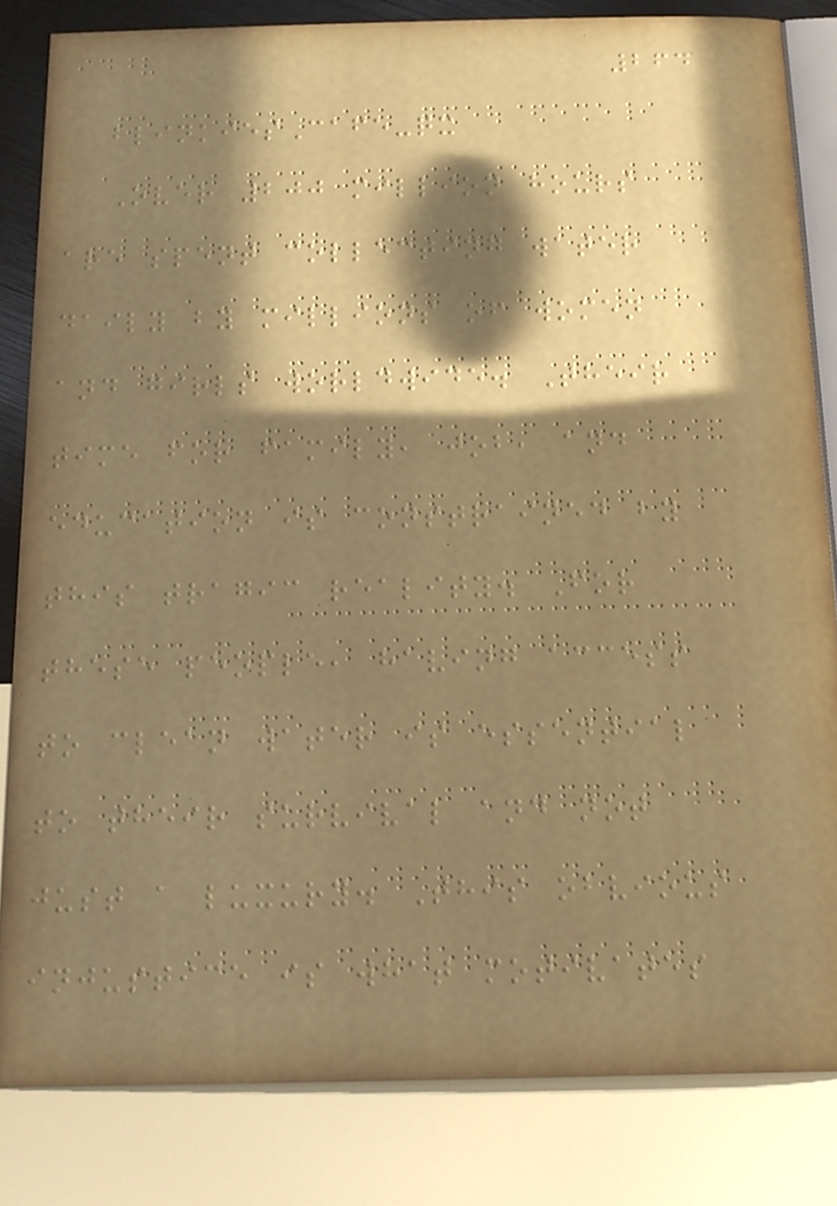264
blinkiesCafe-qx
Over 200 million hours
are spent collecting water
daily by millions of women
and girls worldwide. Their
time for family, job, and
education is constrained by
this tragic reality. For
these people, having access
to clean water is essential
to their survival and not
just a luxury. This obvious
injustice is what motivates
